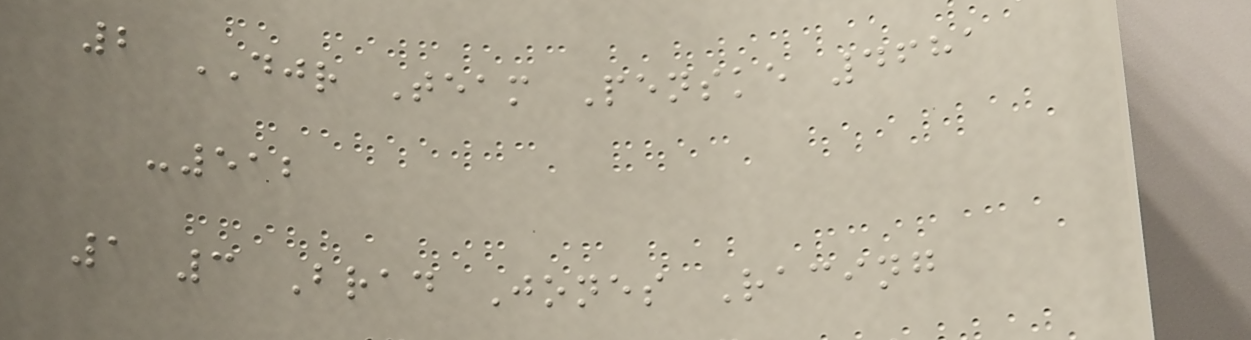2 DJR Team Penske 4681
-512
1 3 Brad Jones Racing
